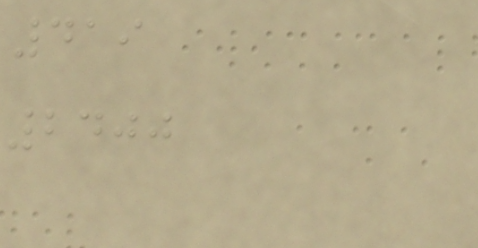419
2400
